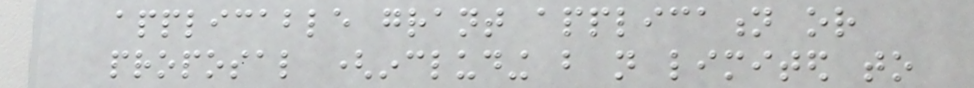applicable grant application or
proposal (including but not limited to
